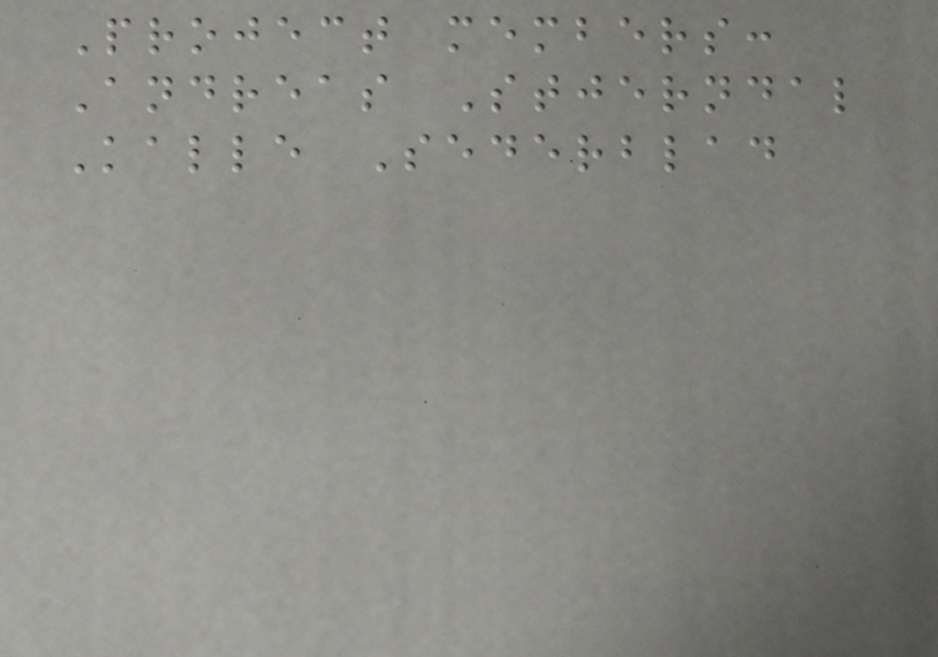Project members:
Andreas Stjerndal
Kalle Sederblad
